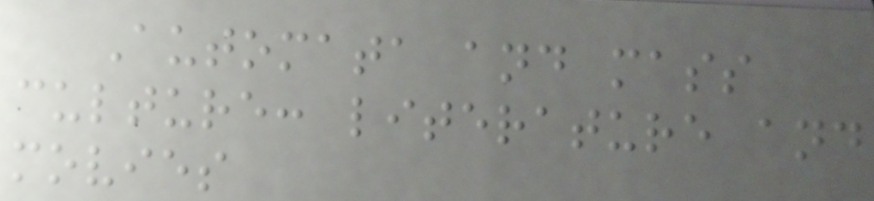Automata and mass
culture: literature and
movies
